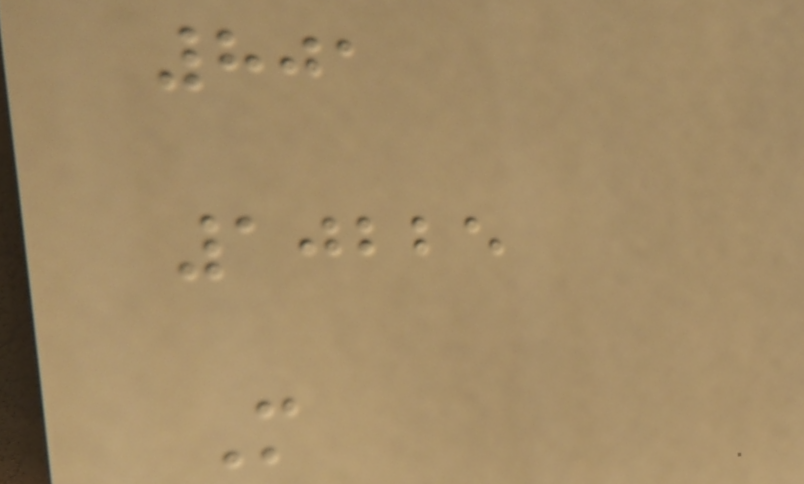801
10225
M
